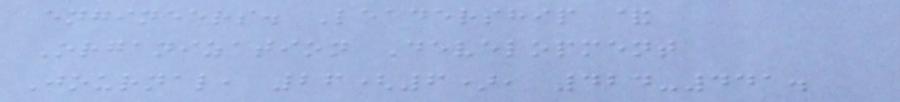engineers. Leadership &
Organization Development
Journal, 26(6), 424-441.
